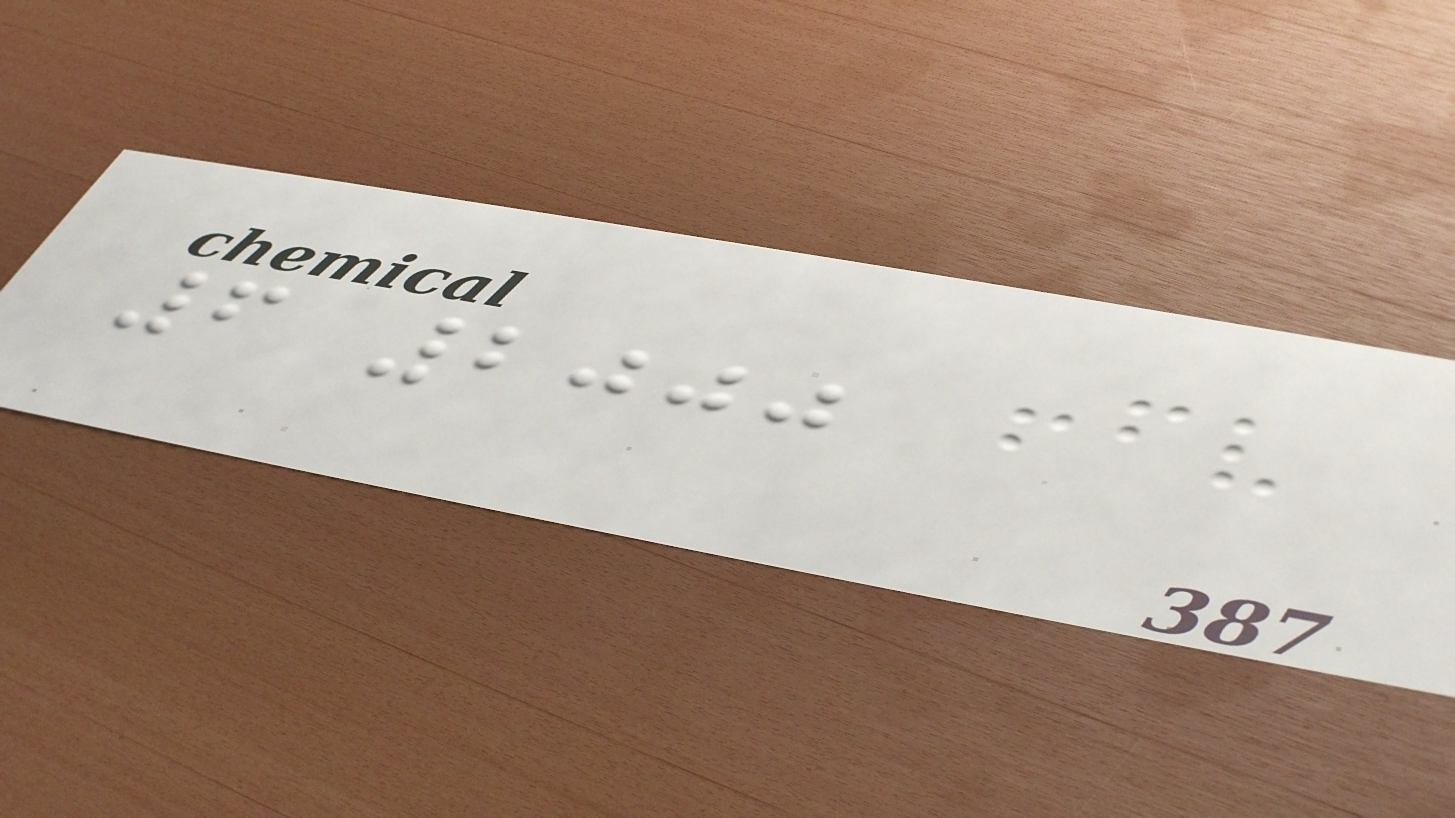6 2000
